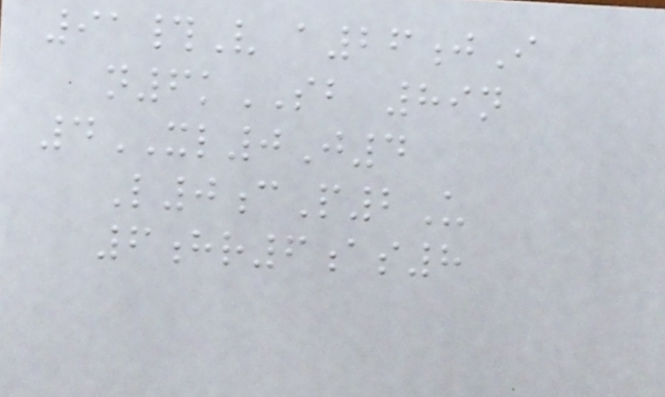91#V a26jI
n6kSB 89n
4XL0J4
L0cP2U
6hr6as8
